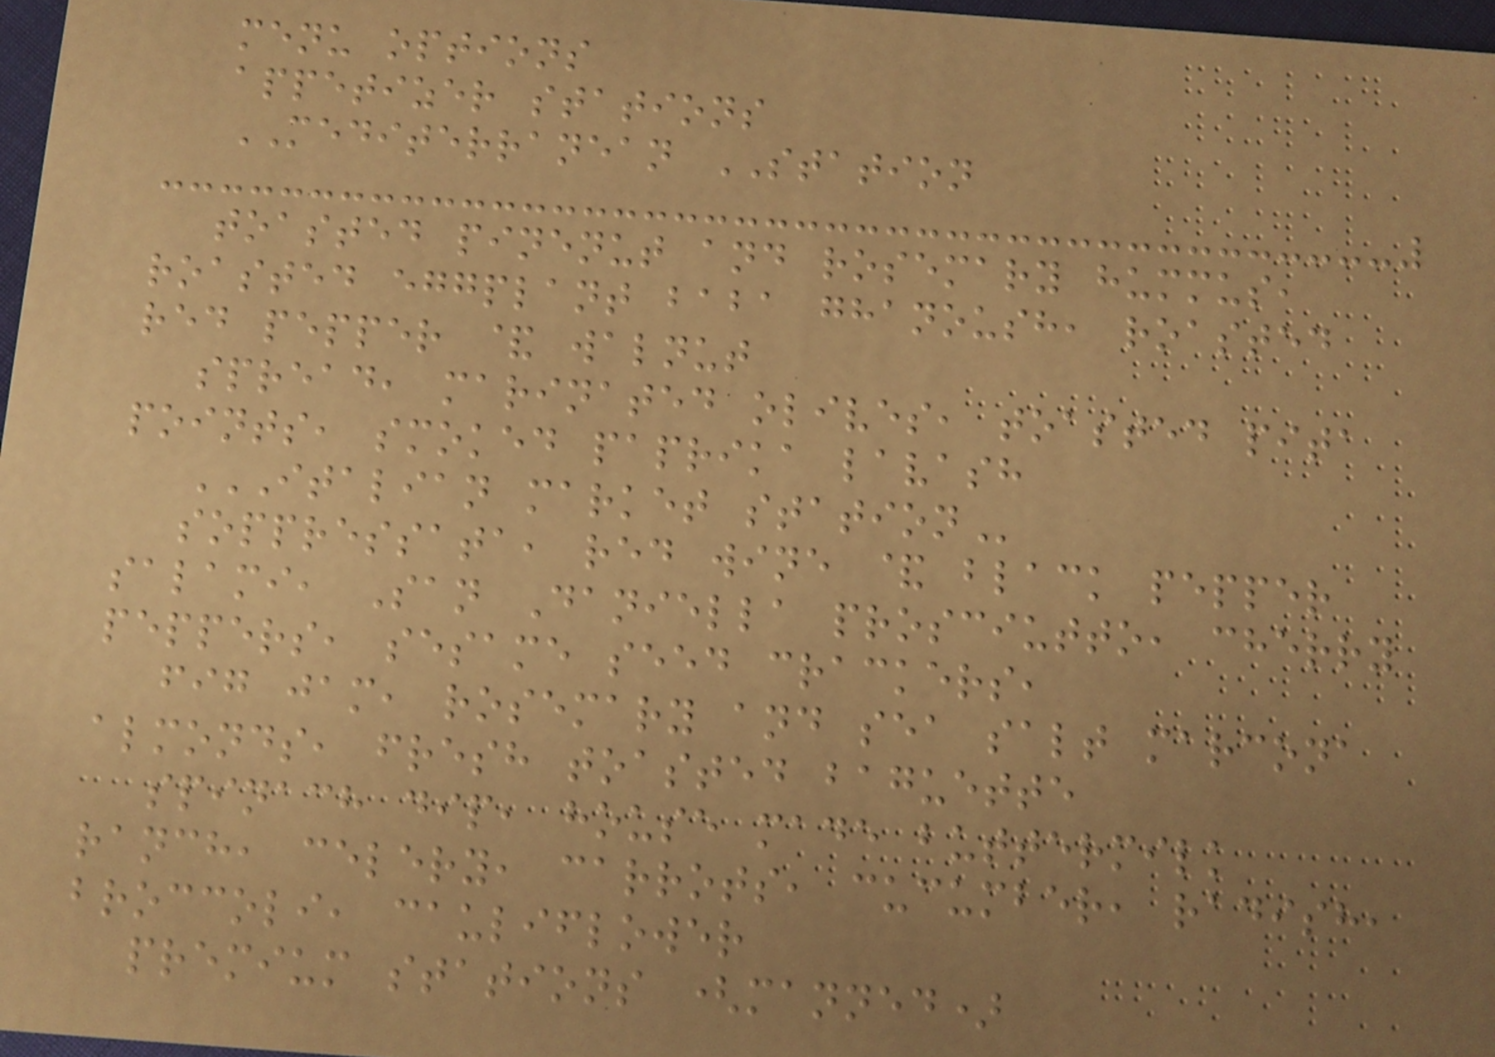menu options
appetizer stations
MEDITERRANEAN STATION
toasted pinenut and rosemary hummus,
roasted eggplant baba ghanoush, roasted
red pepper & walnut
spread, marinated olives, toasted pita
points, smoked paprika lavash
ITALIAN MARKET STATION
soppressata, red wine & black pepper
salami, San Daniella prosciutto, cherry
peppers, sesame seed crackers,
fig jam, rosemary and sea salt marcona
almonds, fresh toasted baguette
spinach dip, house made buttermilk
ranch, celery, carrots, cucumber, radish,
broccoli, cauliflower
premium stations (manned)
